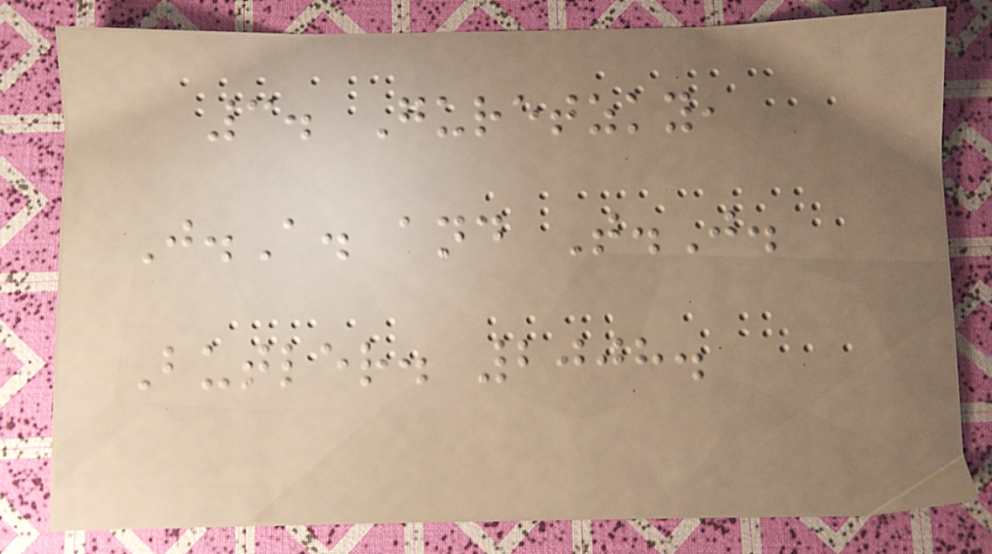3. Guretzky,
J.A. and T.J.
Butler. 2008.
